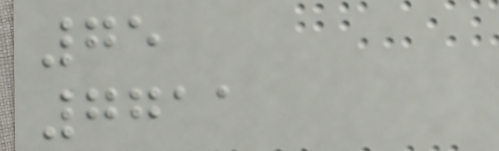75
7711
